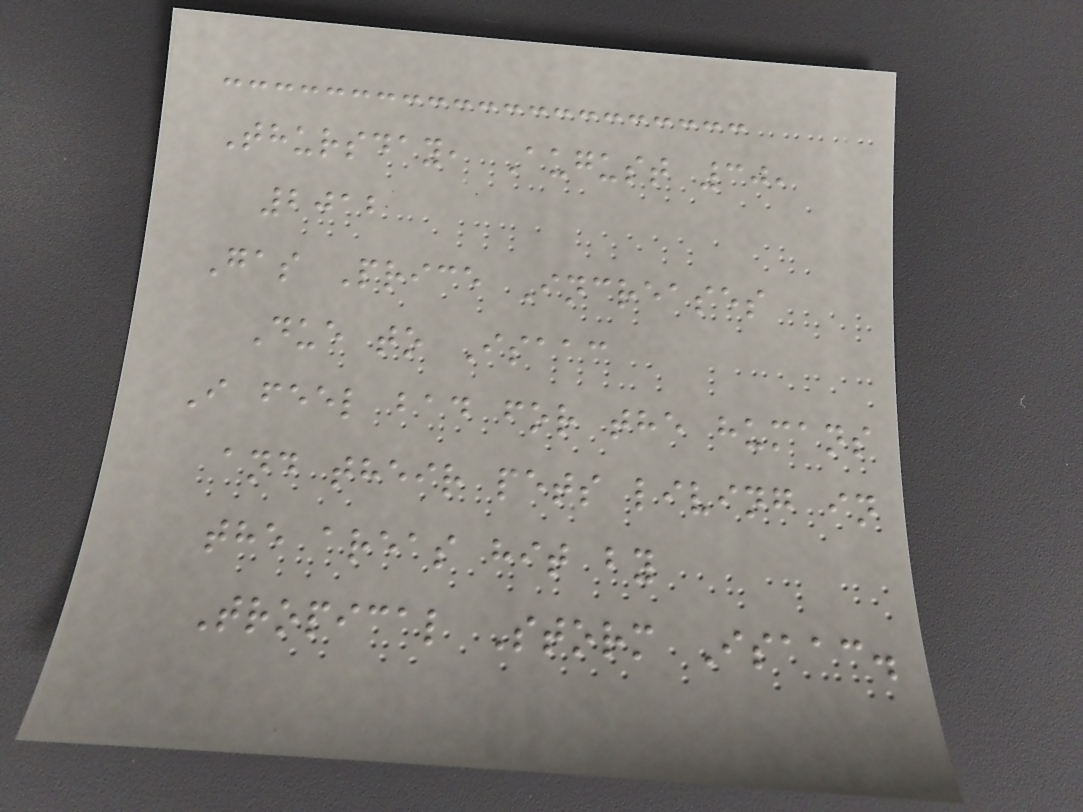Thursday, August 30,
2012
Gas Price Increases
Due to Isaac
I feel bad for the humans
and their pets living in
the areas hit by
Tropical Storm Isaac.
